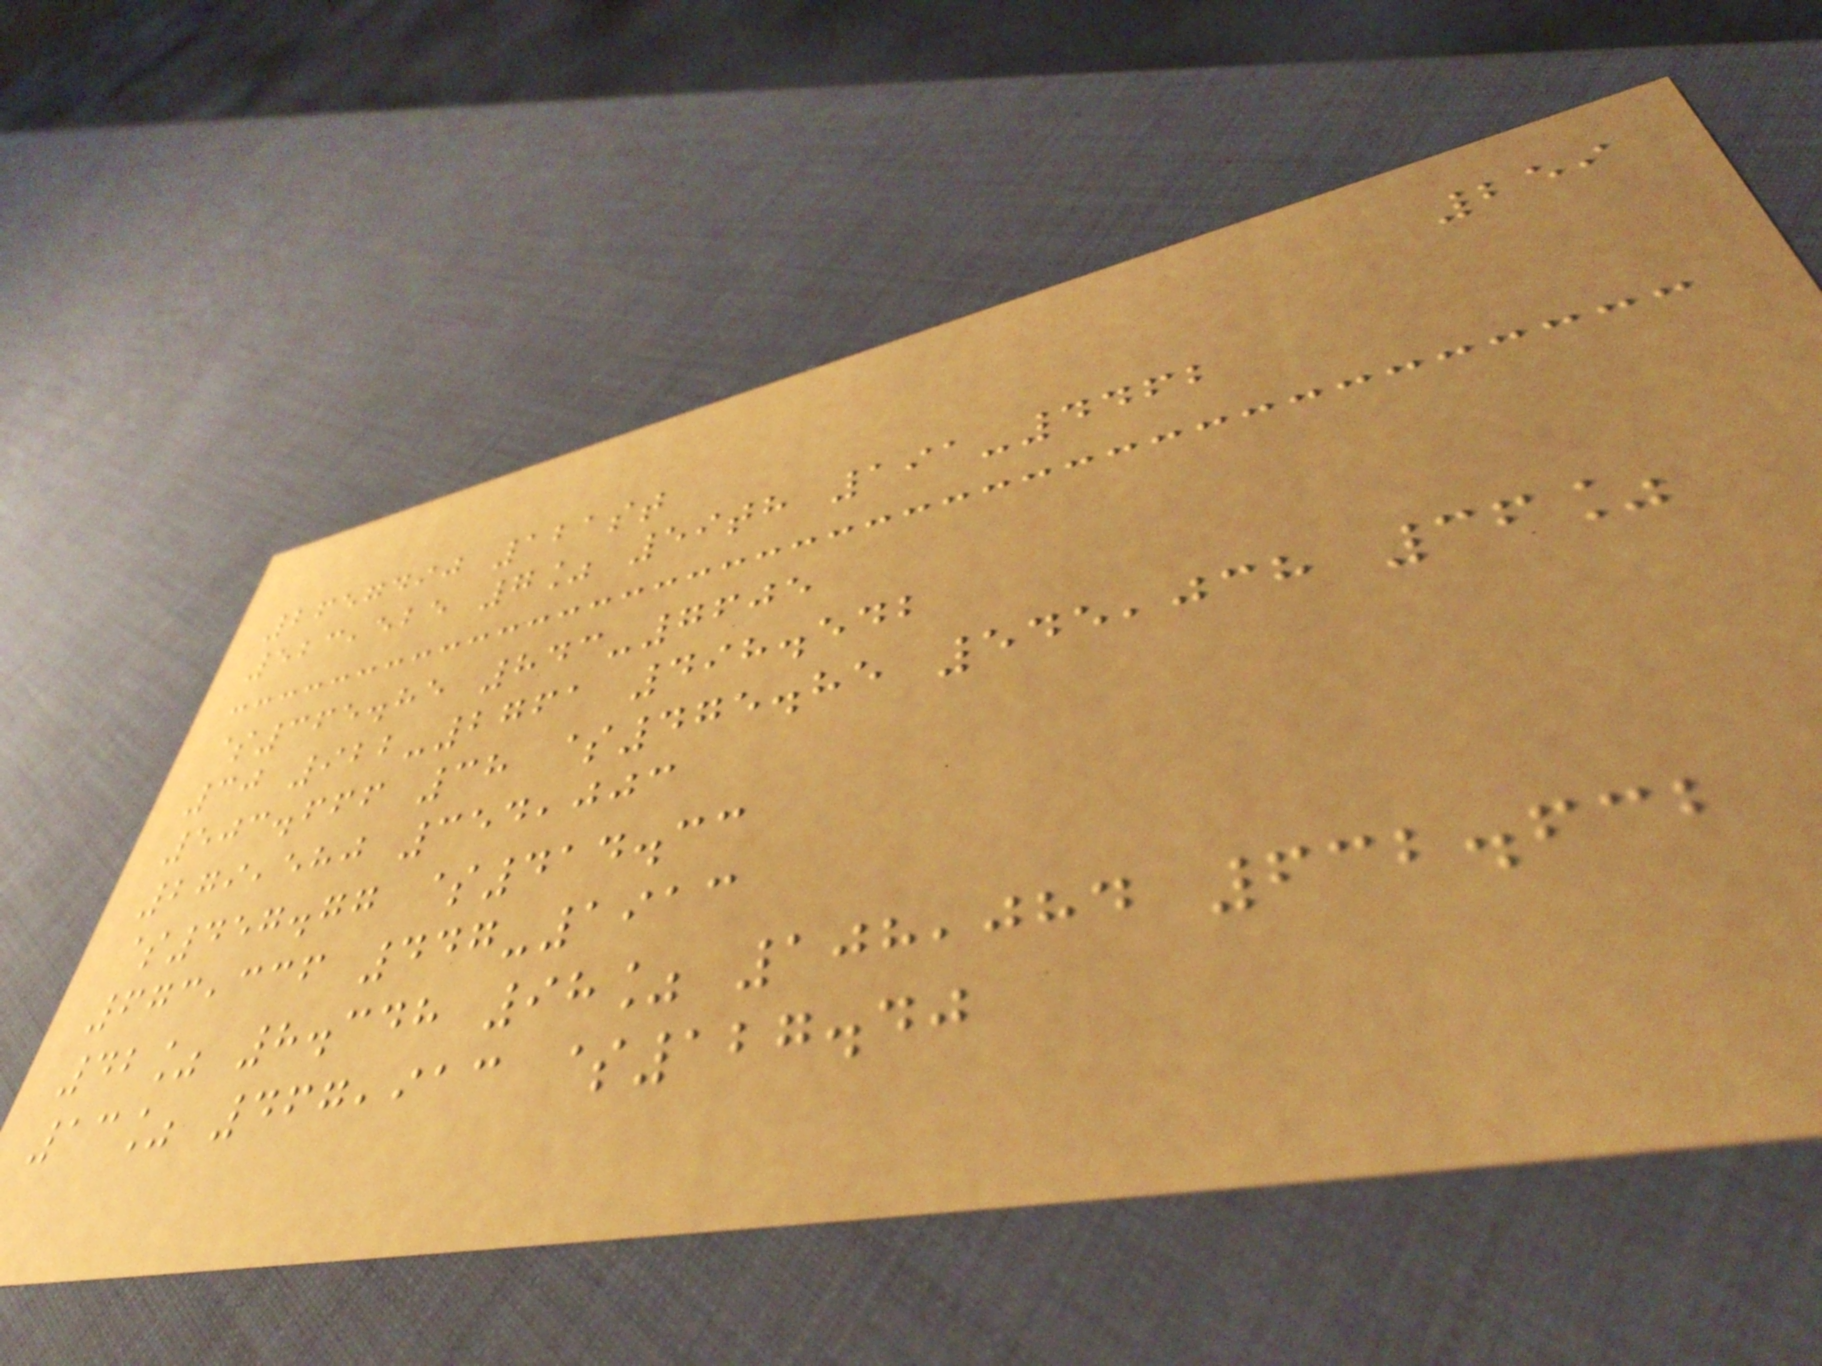259
2657490 121st
523,525 7% 59th 191-4462
$365.85 843-7605
30 922-2761 498.542
503.666 38 $475.85 545,038 36%
279,580 354,003
$457.77 $414.33
673,336 447-1913
42% 8.348 98% 108,084 632.632
13% 467,913 $127.40
